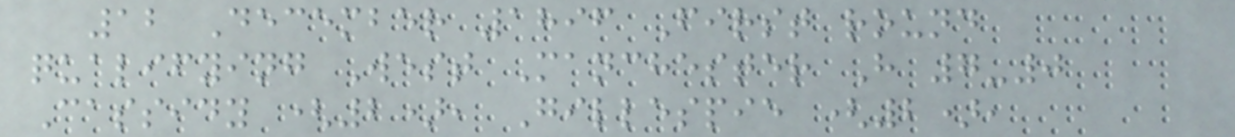12 December 1896 First round
qualifying West Manchester H 7-0
Cassidy (2), Gillespie (2),
